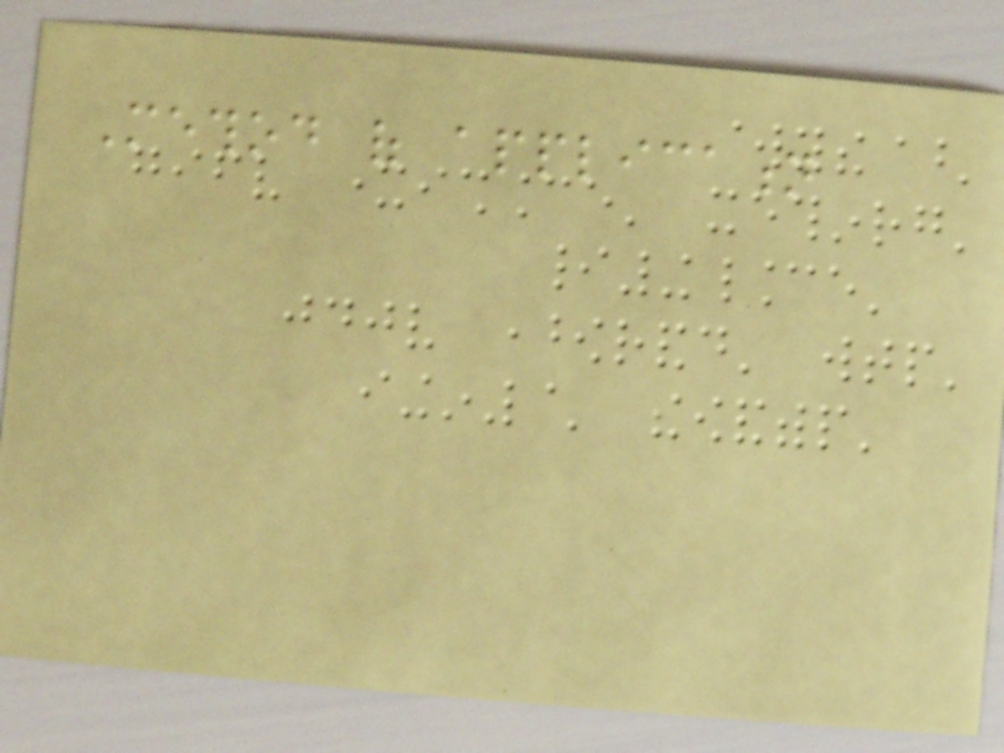Method of application
